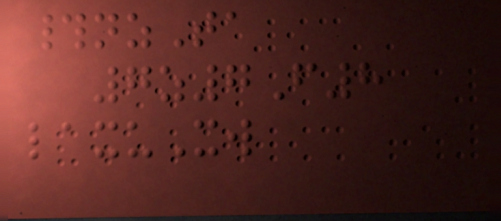#nzTa
7z7F8
laxuXw
